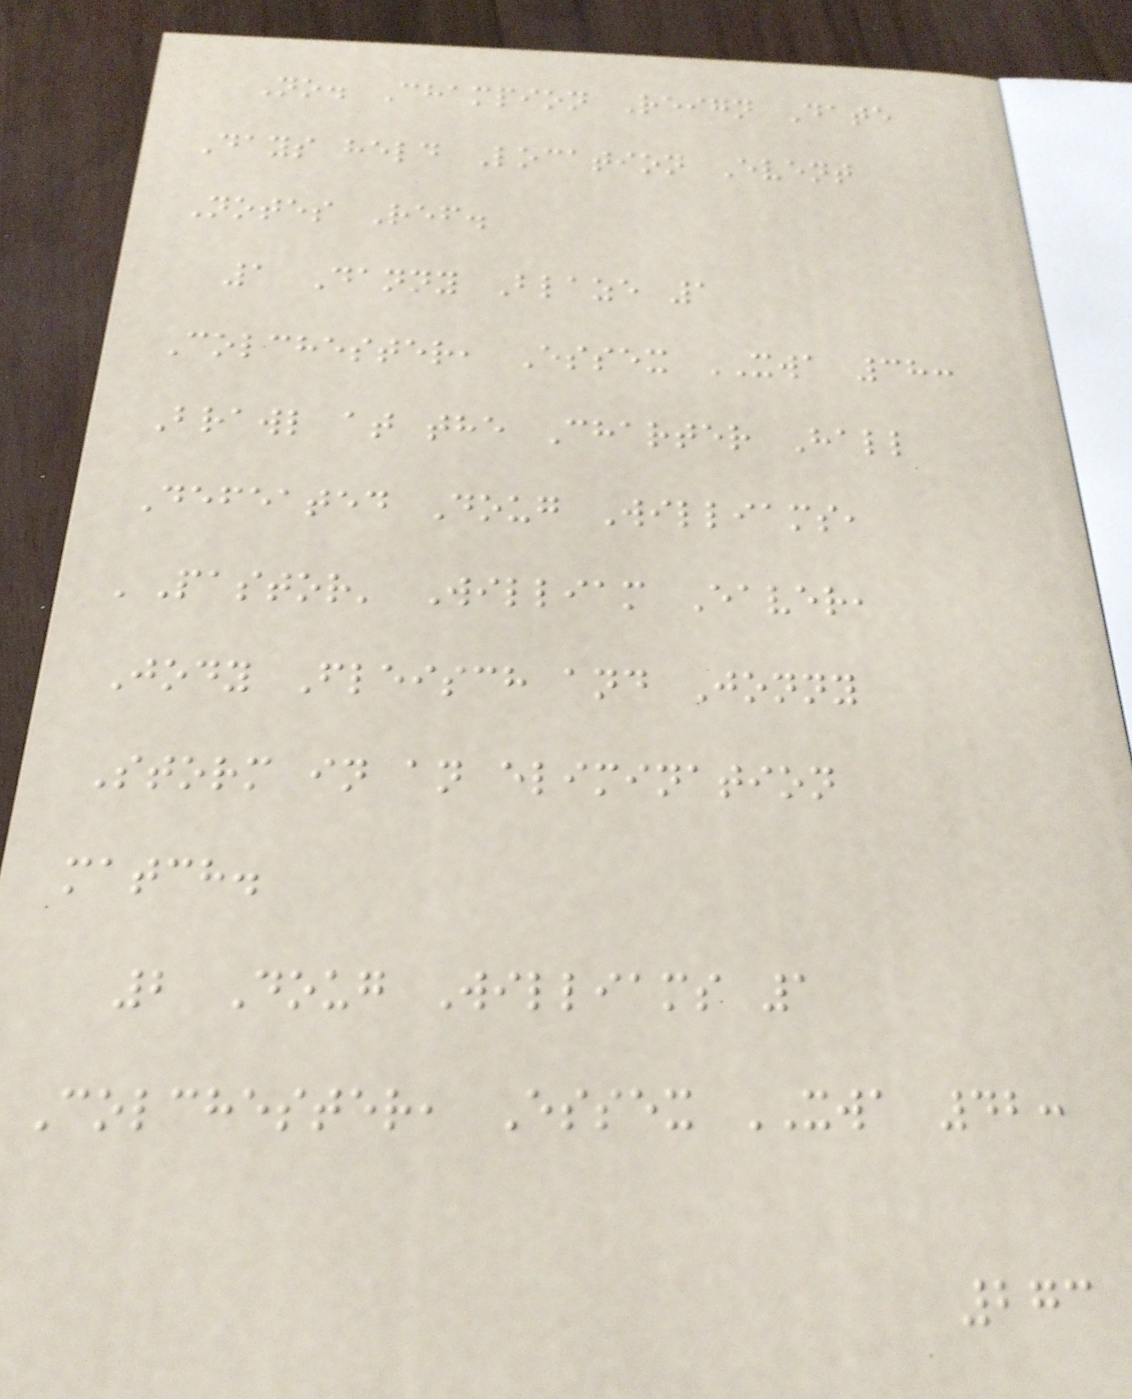No. Champion Reign Date
Days held Location Event
Notes Ref.
1 Danny Blaze 1
Colchester, Essex XWA 38:
Brawl at the Charter Hall
Defeated Doug Williams,
'Pastor' William Eaver,
Jody Fleisch and Jonny
Storm in an elimination
match.
2 Doug Williams 1
Colchester, Essex XWA 42:
273
